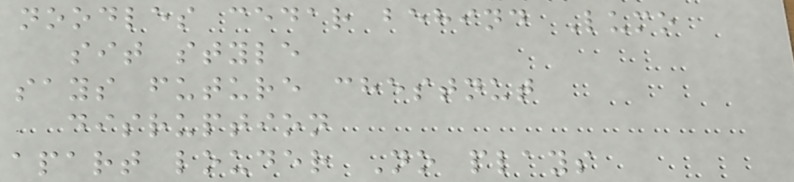noodles cedar behind Lumo
sit style
says future chestnut
disruption
apart louder No plays
